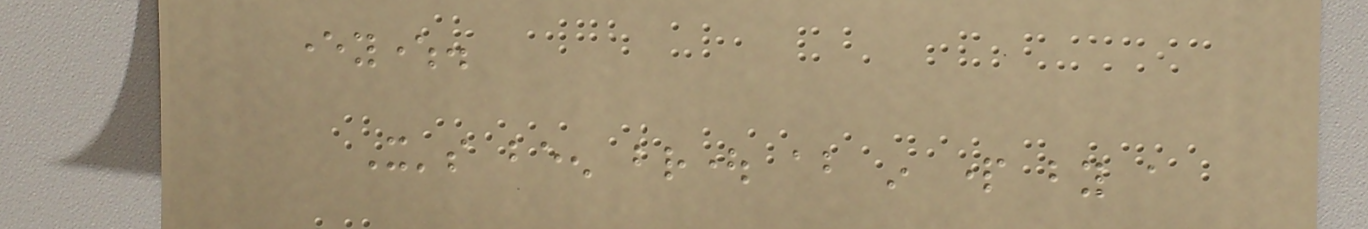everywhere.
It's been brought about in part by a
